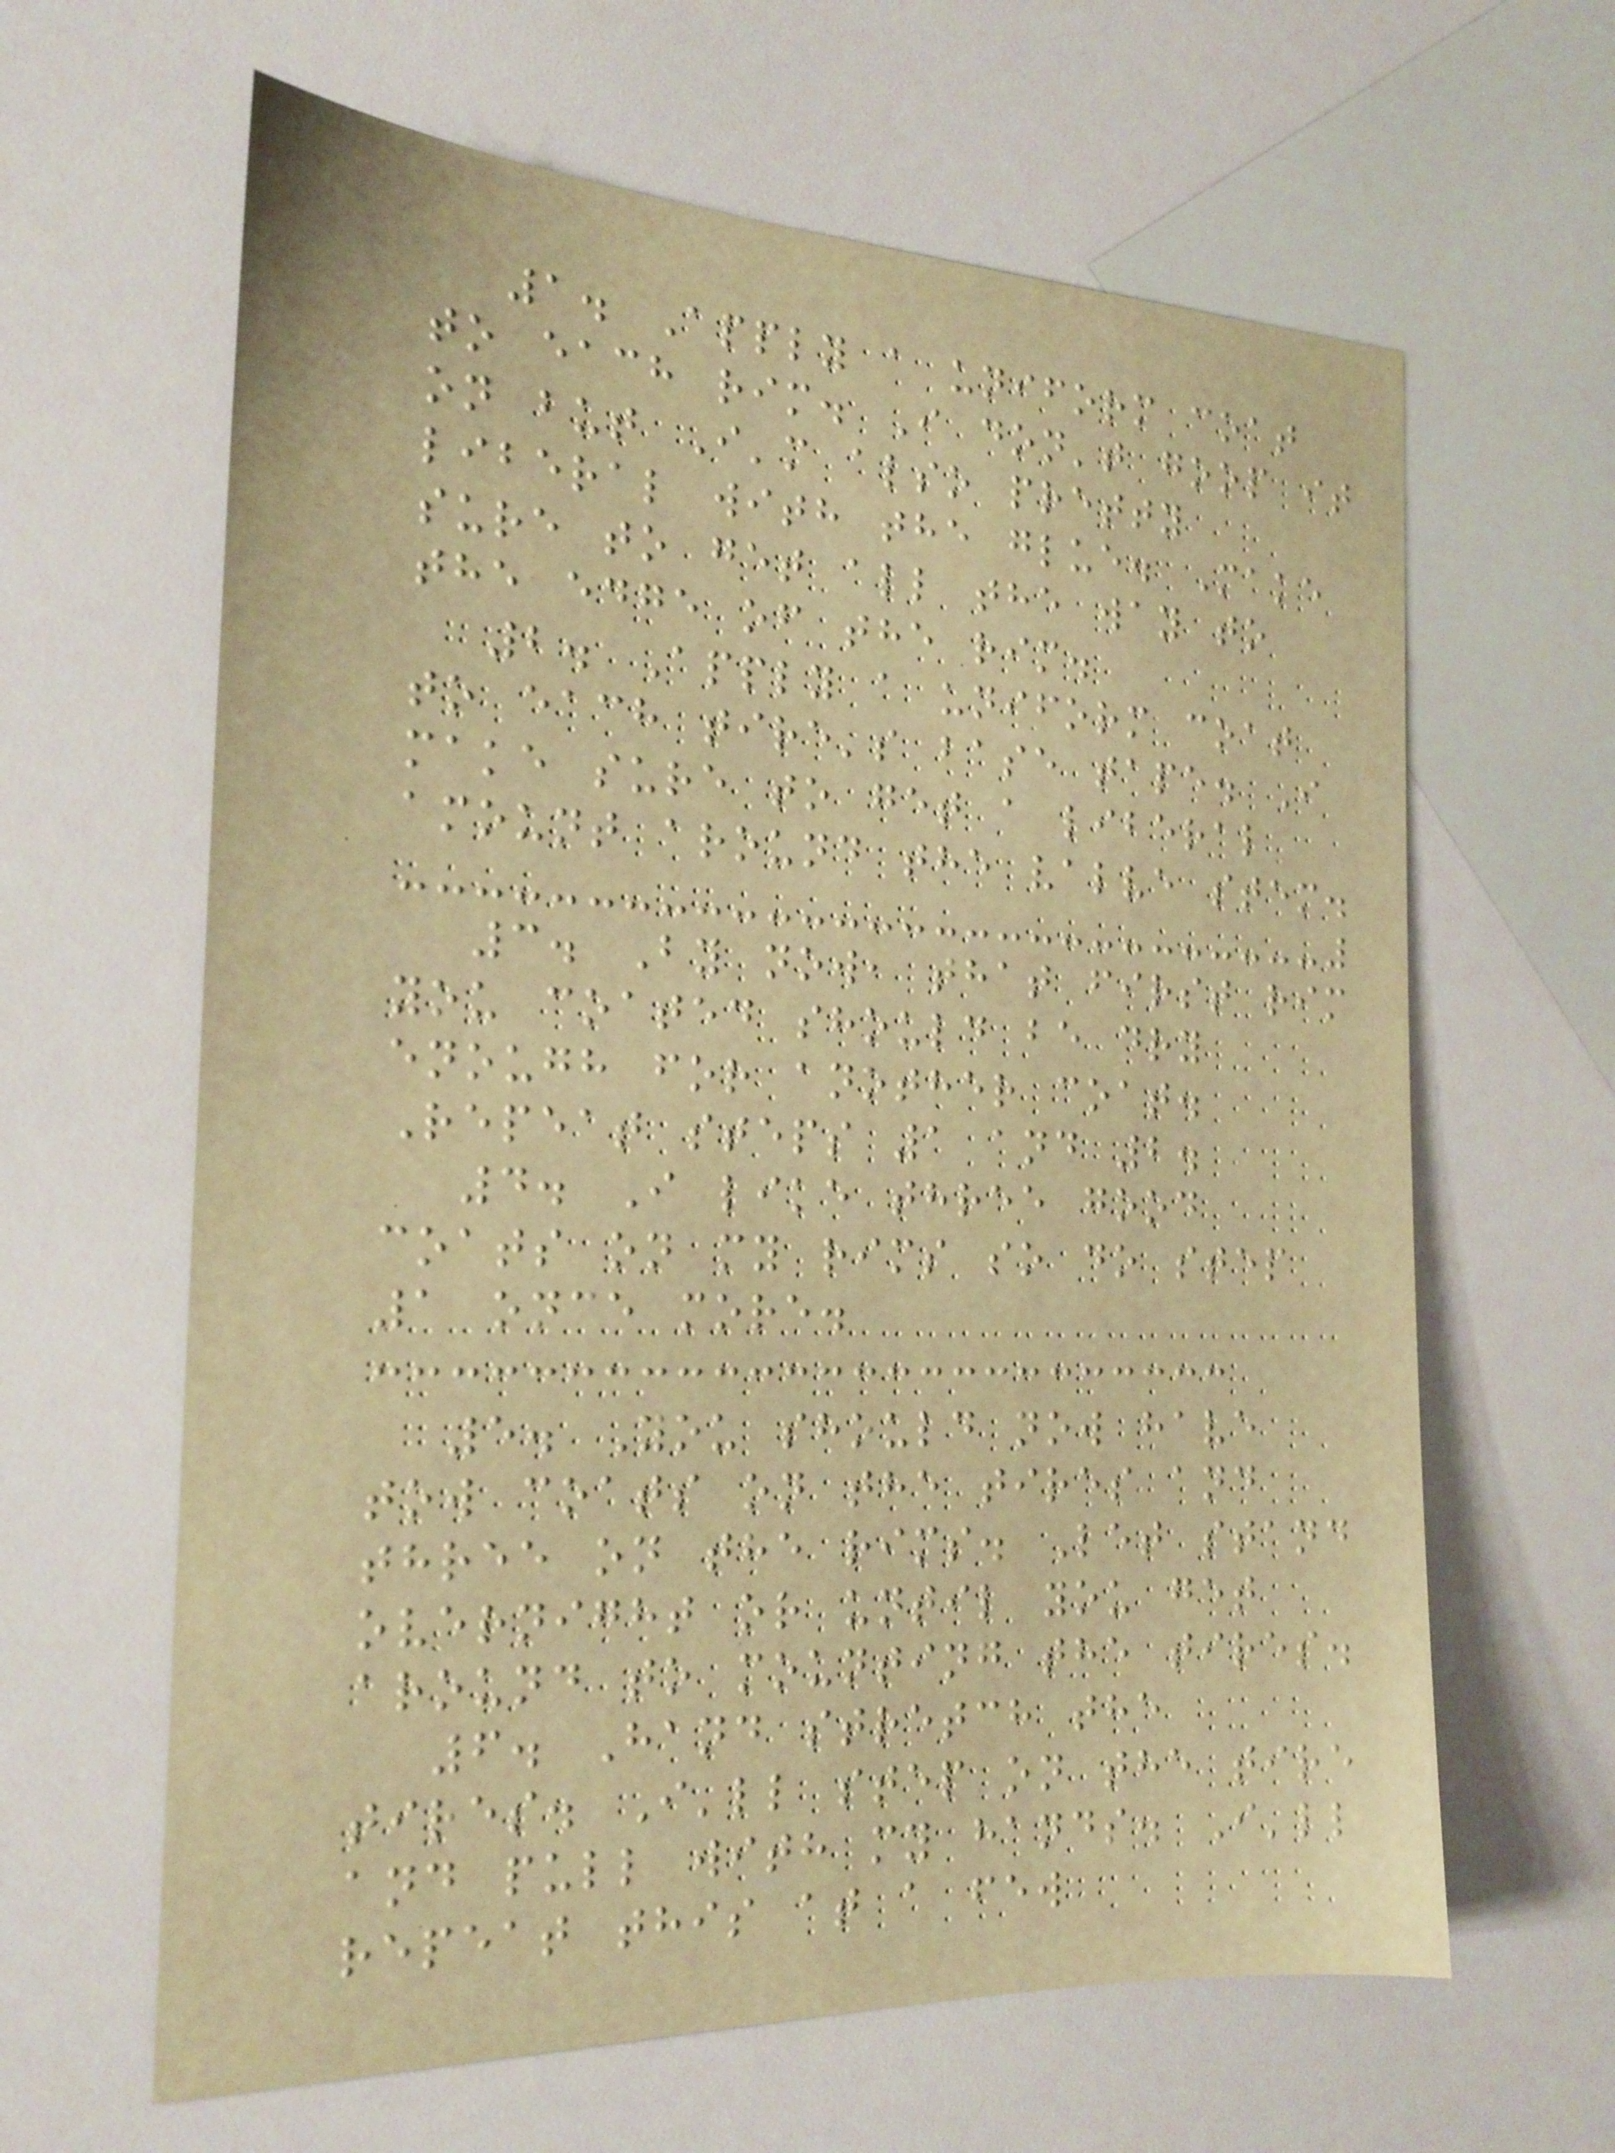1. Apply a uniform coat
to each rim. I don't goop it
on but I'm also pretty
liberal with the glue. Make
sure to get all the way to
the edge of the rim.
2. Apply a uniform coat
to each tire's base tape. I
make sure to get a liberal
amount around the valve stem.
3. By now, that first rim
you coated should be dry
enough for another coat.
Repeat steps 1 and 2.
4. I like three good
coats on my rims so do step
1 once more.
5. You should now have
tow coats on the tires and
three on the rims. Let stand
overnight or until you get
around to mounting the tires.
6. Hand stretch the
tires. I'll step on the tire
and pull with my hands. I'll
repeat this at a few
